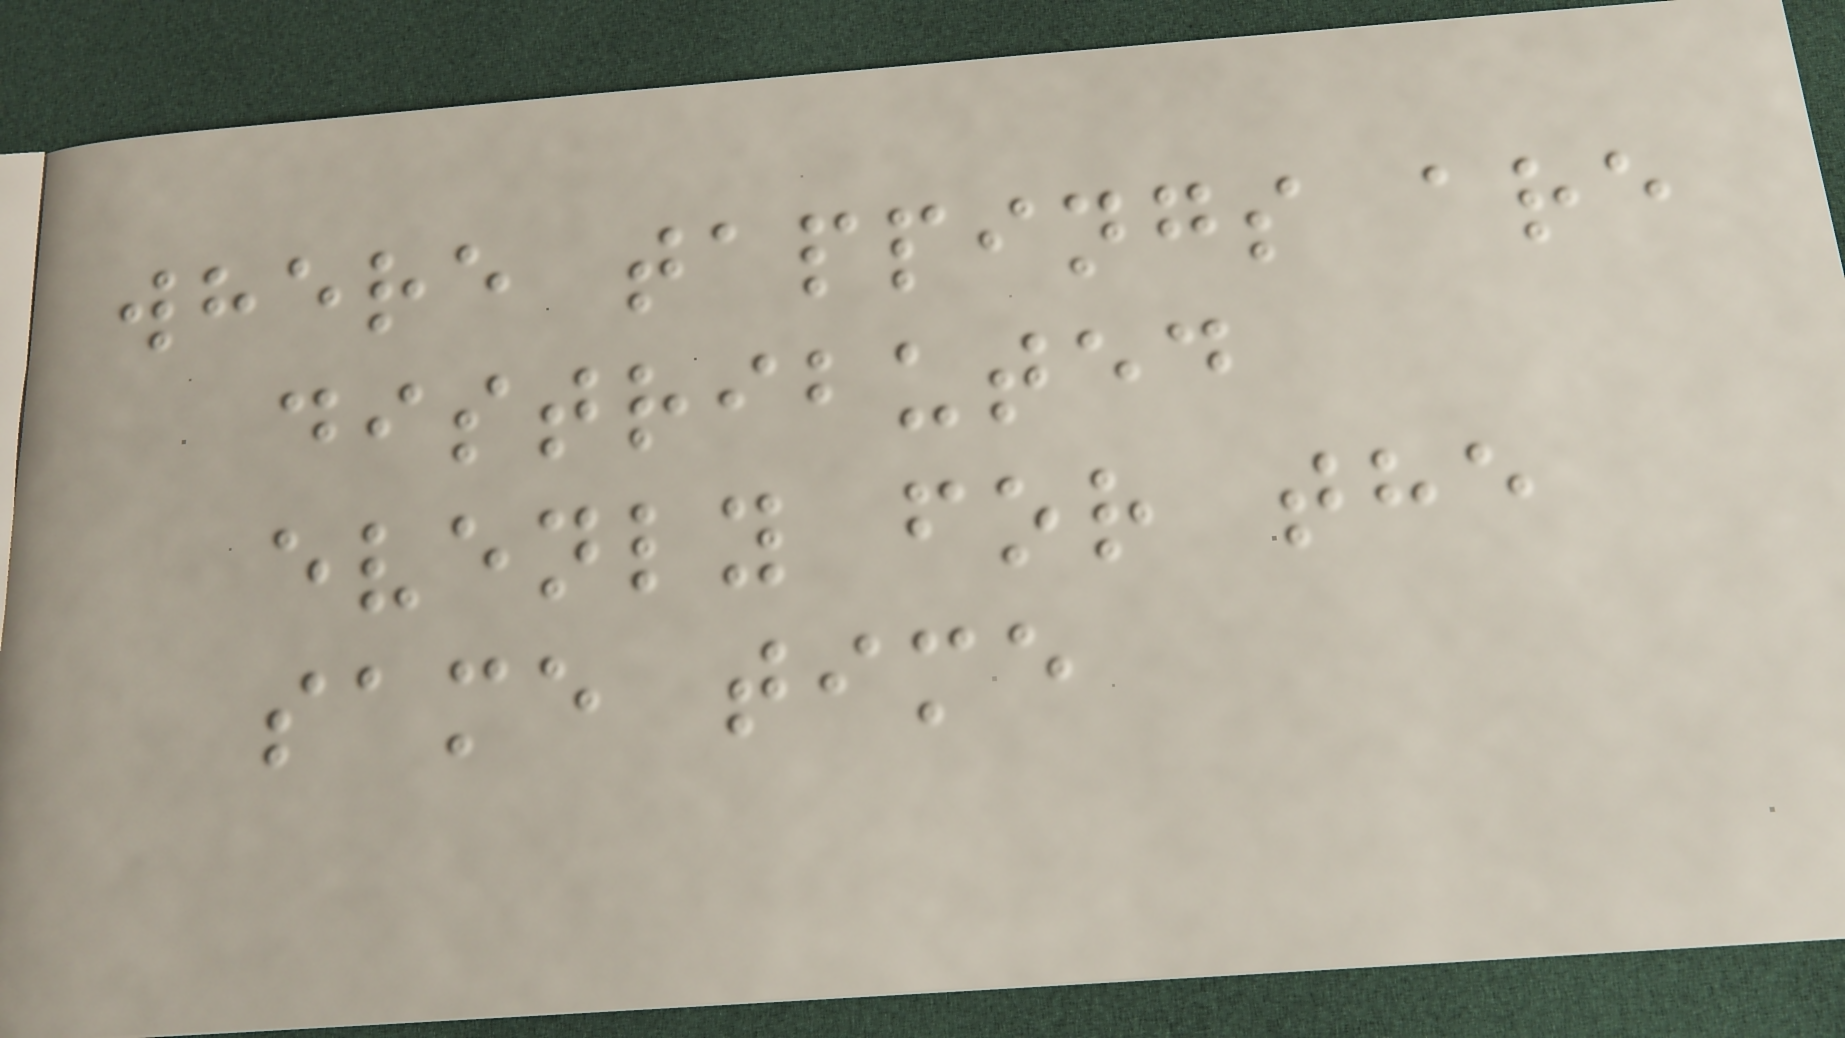where tappings are
distributed
evenly for the
same time
